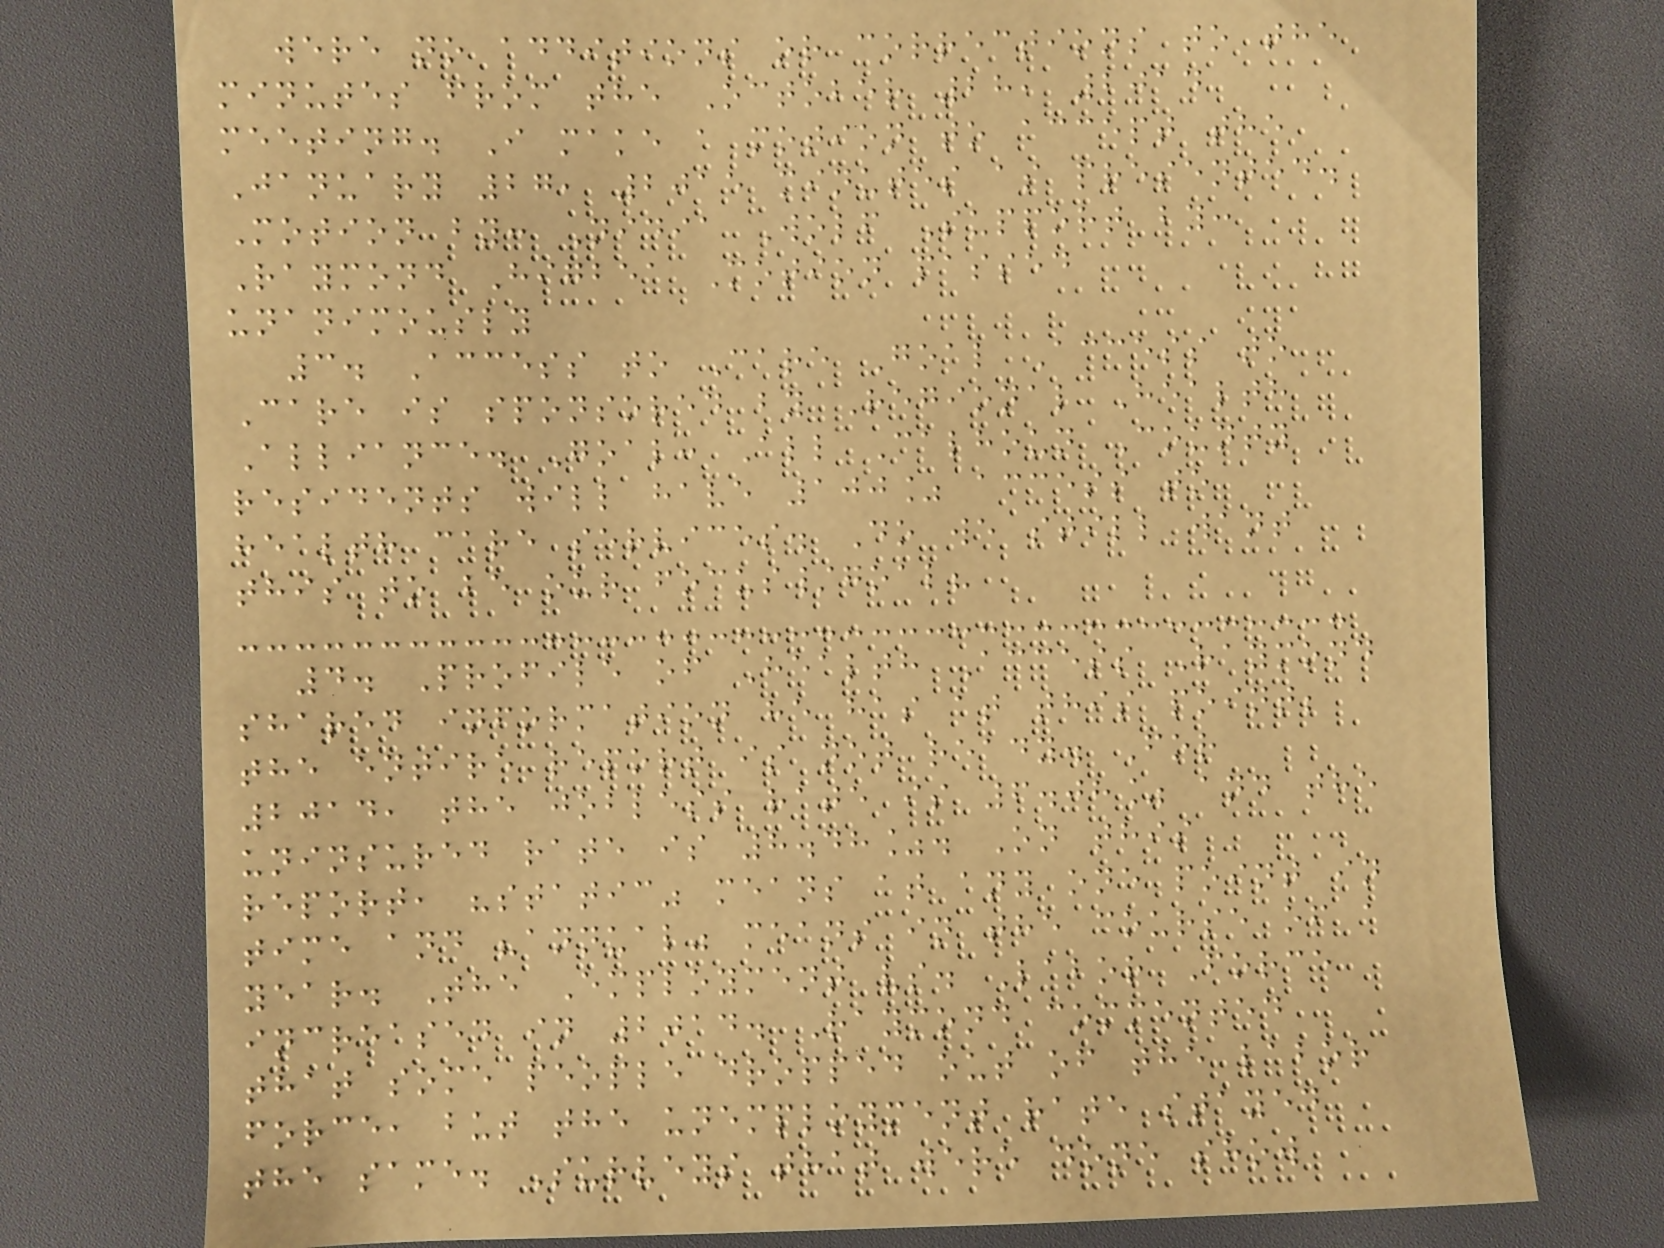were no additions or corrections to the
minutes from the October 28, 2014
meeting. I make a motion to accept the
January 27, 2015 minutes as presented.
Motion by: Nidia Wolf Support by:
Raymond Higbea Motion passed
unanimously
3. Access to Care Goal Access to
Care is sponsored by Regional Health
Alliance. Goal: All Calhoun County
residents will have 100% access to
health care services. Do we still want
this to be our focus/goal?
4. Profile of Health Access Raymond
shared information he has at this point;
the entire report is not ready. For
2014, the jobless rate is 6.08% and the
uninsured rate is 8.48%. On this
report, "static" means at any one point in
time and "annual" means in the course of a
year. The Employment vs. Labor Force
increased in 2014. Raymond commented
that some people dropped out of the labor
force, but the unemployment rate stayed
the same. Surveys that were done show
